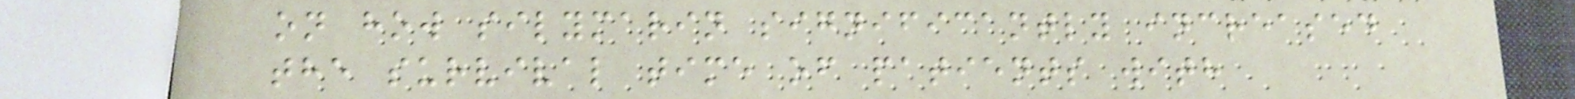on how silymarin significantly increased
the survival time of patients with
